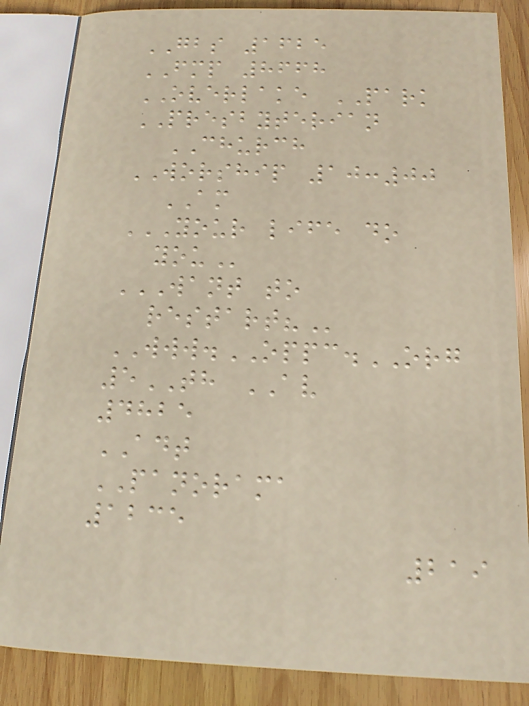GBS 1625
FMP 8668
OVERLAKE PARK
PRESBYTERIAN
CHURCH
WORSHIP 10:00
AM
YOUR LIFE DO
YOU
WANT TO
RESTART?
WWW.OPPC.ORG
5TH AV
4825
ADT
PANORAMA
1235
219
